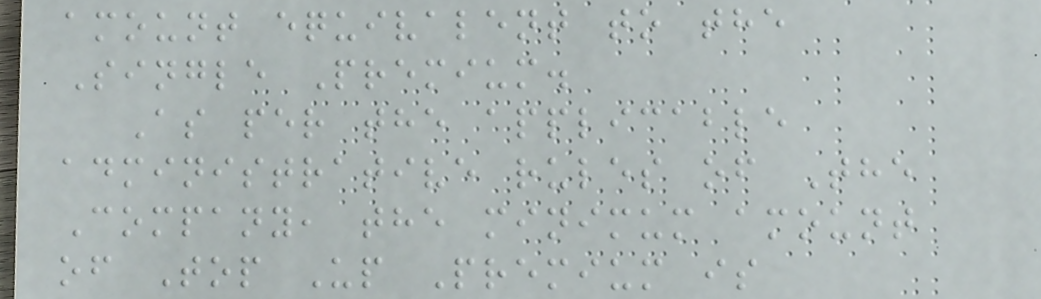amount equivalent to the
Single Premium.
As per the applicable
administrative rules of The
Company, the minimum amount
of Top Up Premium is
